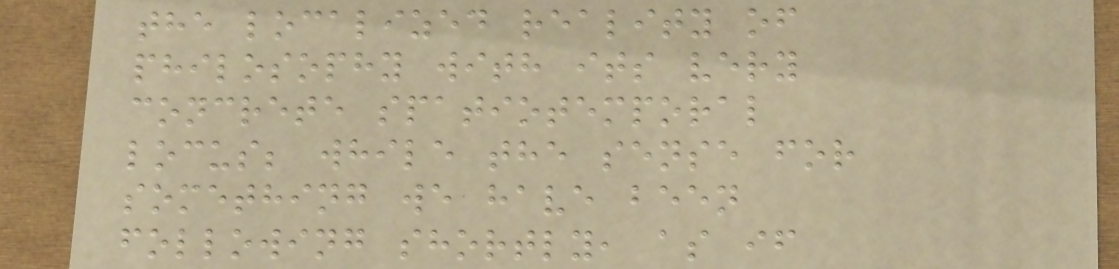the localized reality of
philosophy with its very
concrete spatiotemporal
locus; while the sense for
something we have been
following shortly, as if
